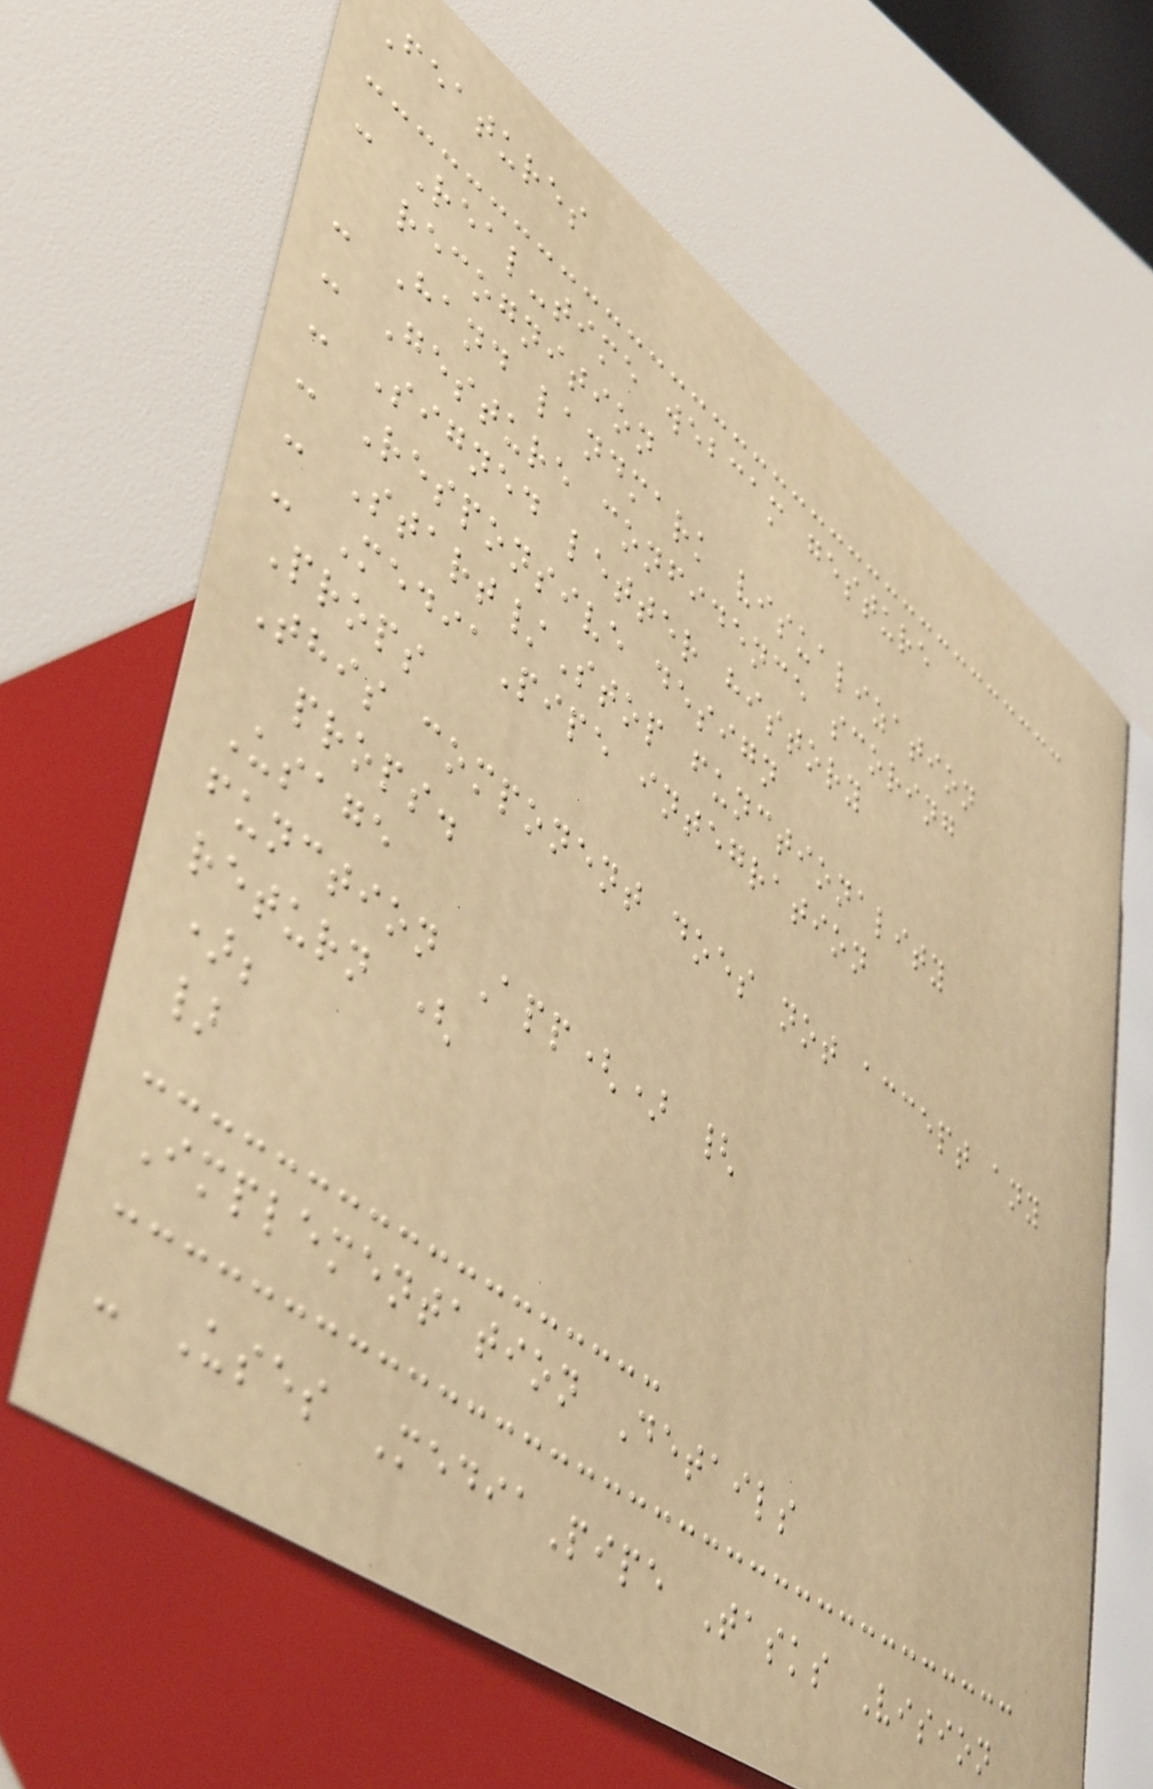Features
- Real-time webcam gesture
recognition
- Hand landmark visualization
- Gesture confidence scoring
- Signed letter history
- Responsive design
- Start/Stop functionality
- MediaPipe integration
Props
This component does not accept any
props.
Usage
function App() {
return (
);
}
Implementation Details
- Uses MediaPipe Tasks Vision
